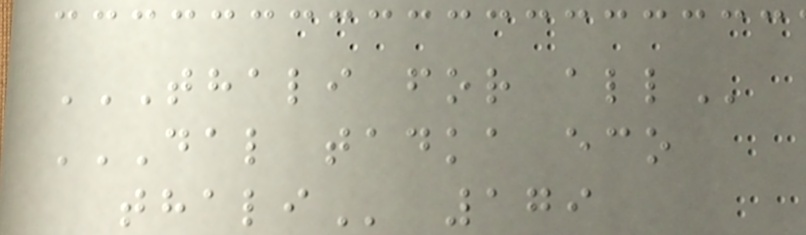THALI FOR ALL
DAL TADKA ECO
THALI 179
